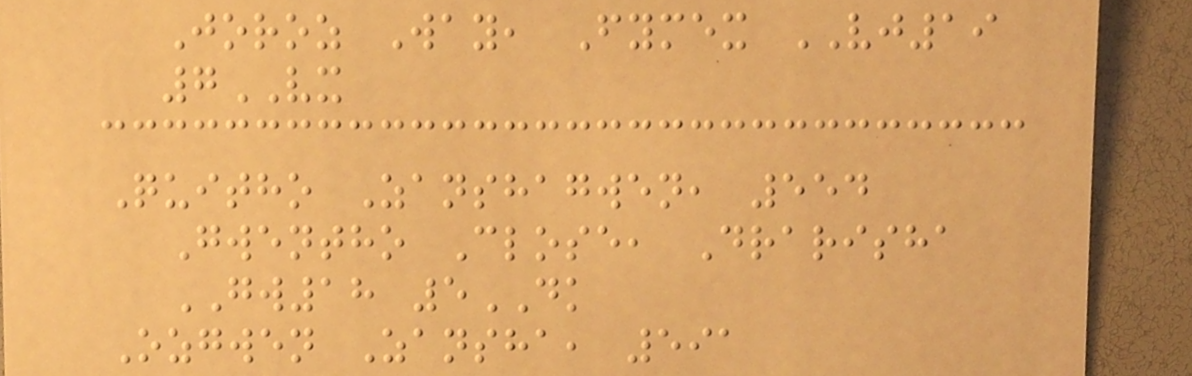Joroz Way, Fymex VJ19
7VX
Quitho Zanshagwen, 554
Gwentho Close, Drarisha
GW18 5DK
Ozgwen Zansha, 591
